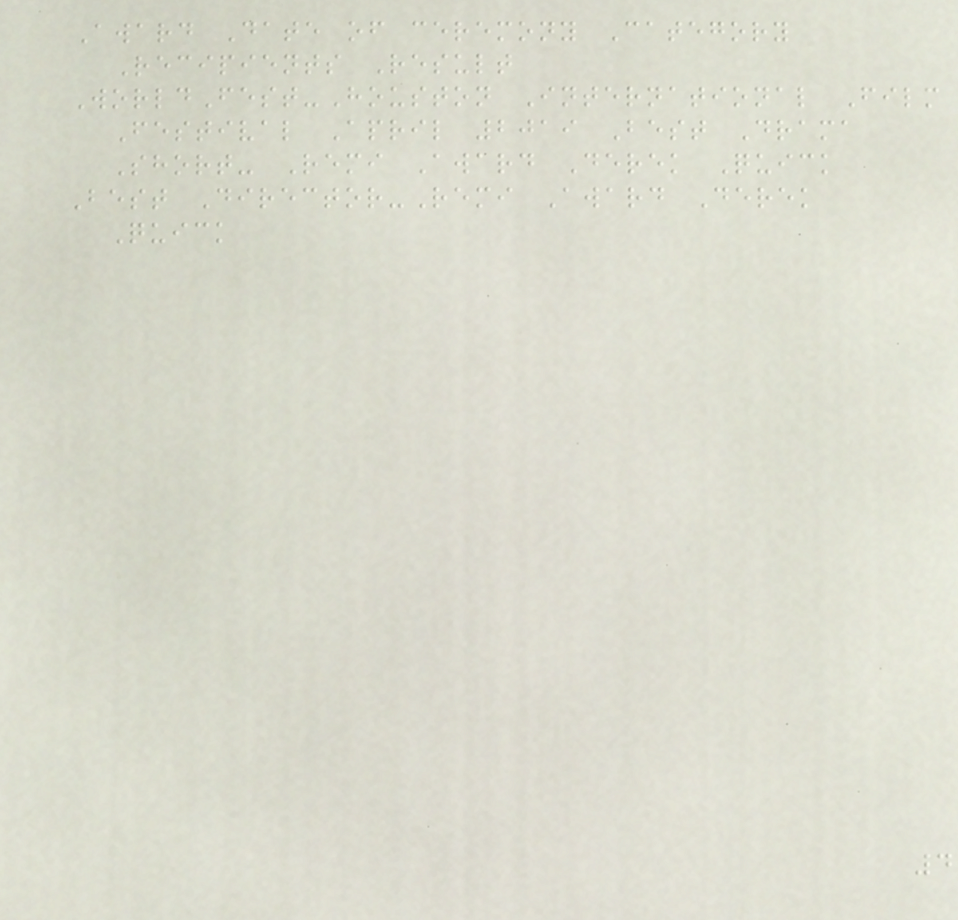Award Date of ceremony Category
Recipients Result
WorldFest-Houston International Film
Festival April 2019 Best Drama
Short- Remi Award Derek Quick
Best Director-Remi Award Derek
Quick
4
